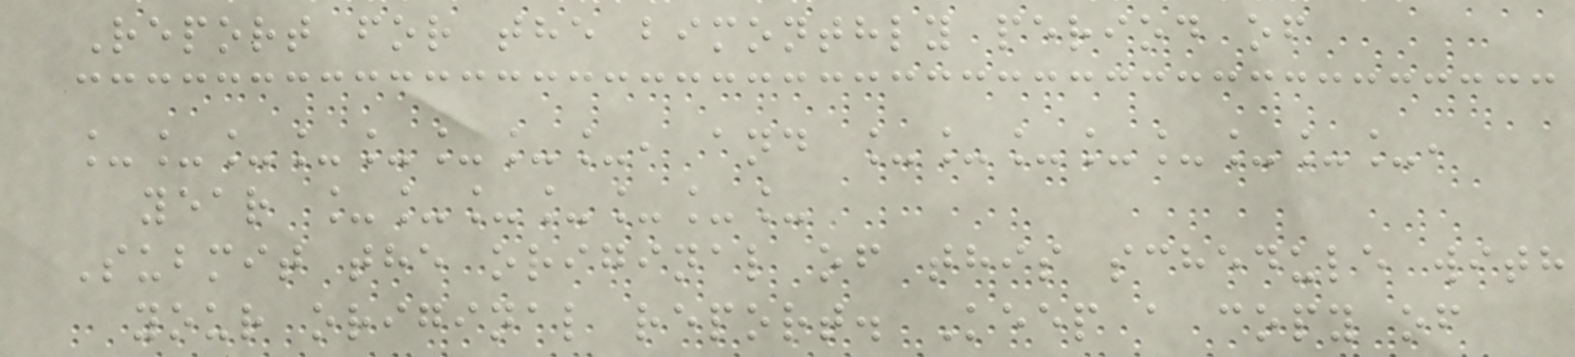Report for the bimonthly period of
________, and ________,
year _______
Submit the original of this schedule with
your original report. Keep a copy of
